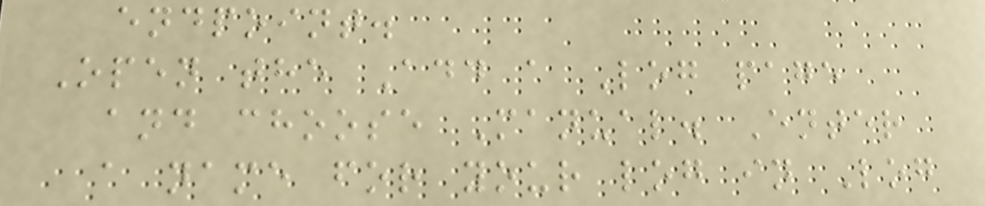endpoint.
Open the Add a Log page
and choose Manual. Enter
a name for your log in Log
